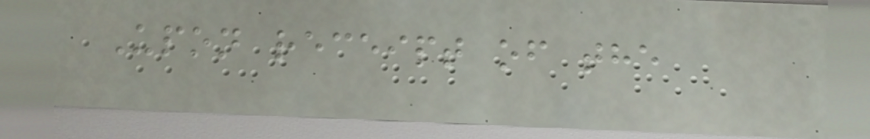Upon receipt of the
